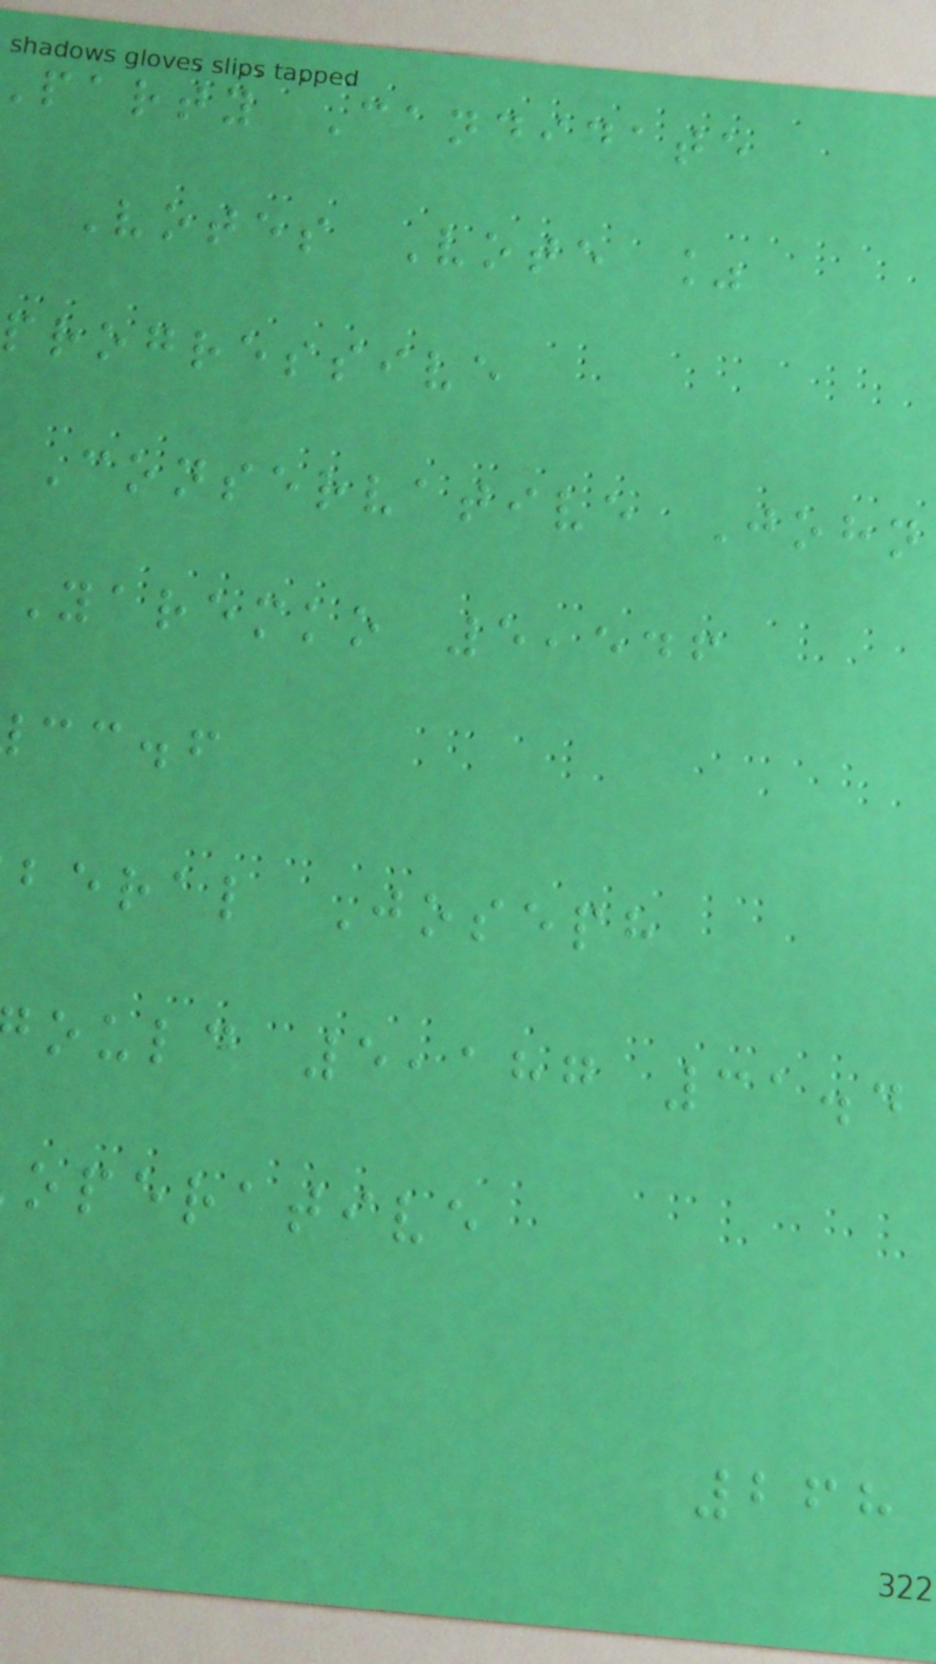party Candidate
Votes Vote %
progressive
Conservative John
Yaremko 5,546
cc.f
beral Joseph
ould 5,187 31.4
operative
268
